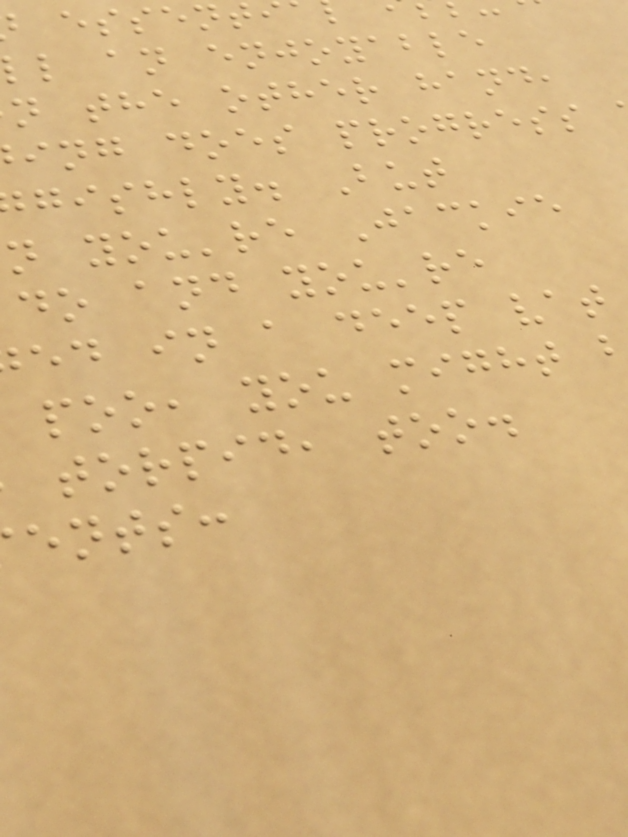l an enjoyable
n the other hand,
ing does progress
gishly. But
n you're Jackie
do and you're
ed in a deep vat
poo, you might
torpid, too.
ents:
